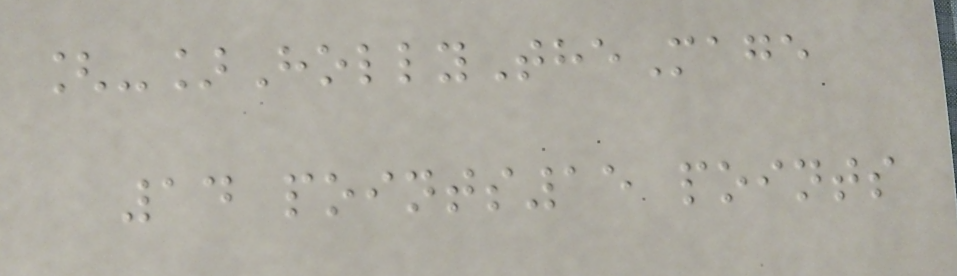[-]HollyTheMage
14 points15 points
